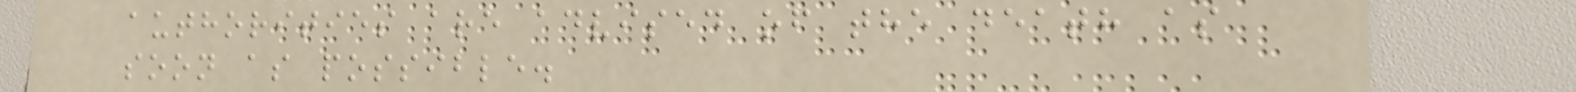authorities are advised of the death as
soon as possible.
